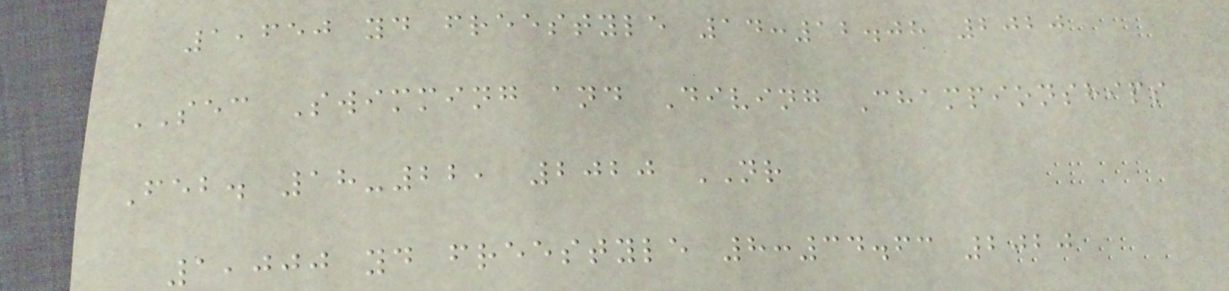1,650 yd freestyle 14:12.08 2020
SEC Swimming and Diving Championships
Feb. 18-22, 2020 NR
1,000 yd freestyle 8:34.63 2020
